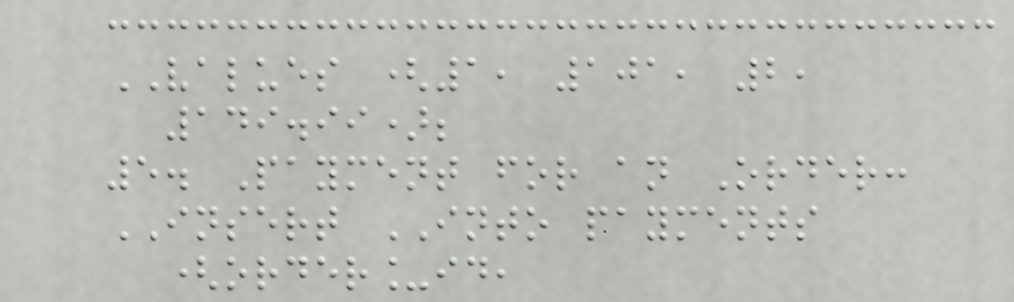VALUES (1, 101, 2,
149.99);
5. Payment for an Order:
INSERT INTO payments
(order_id,
